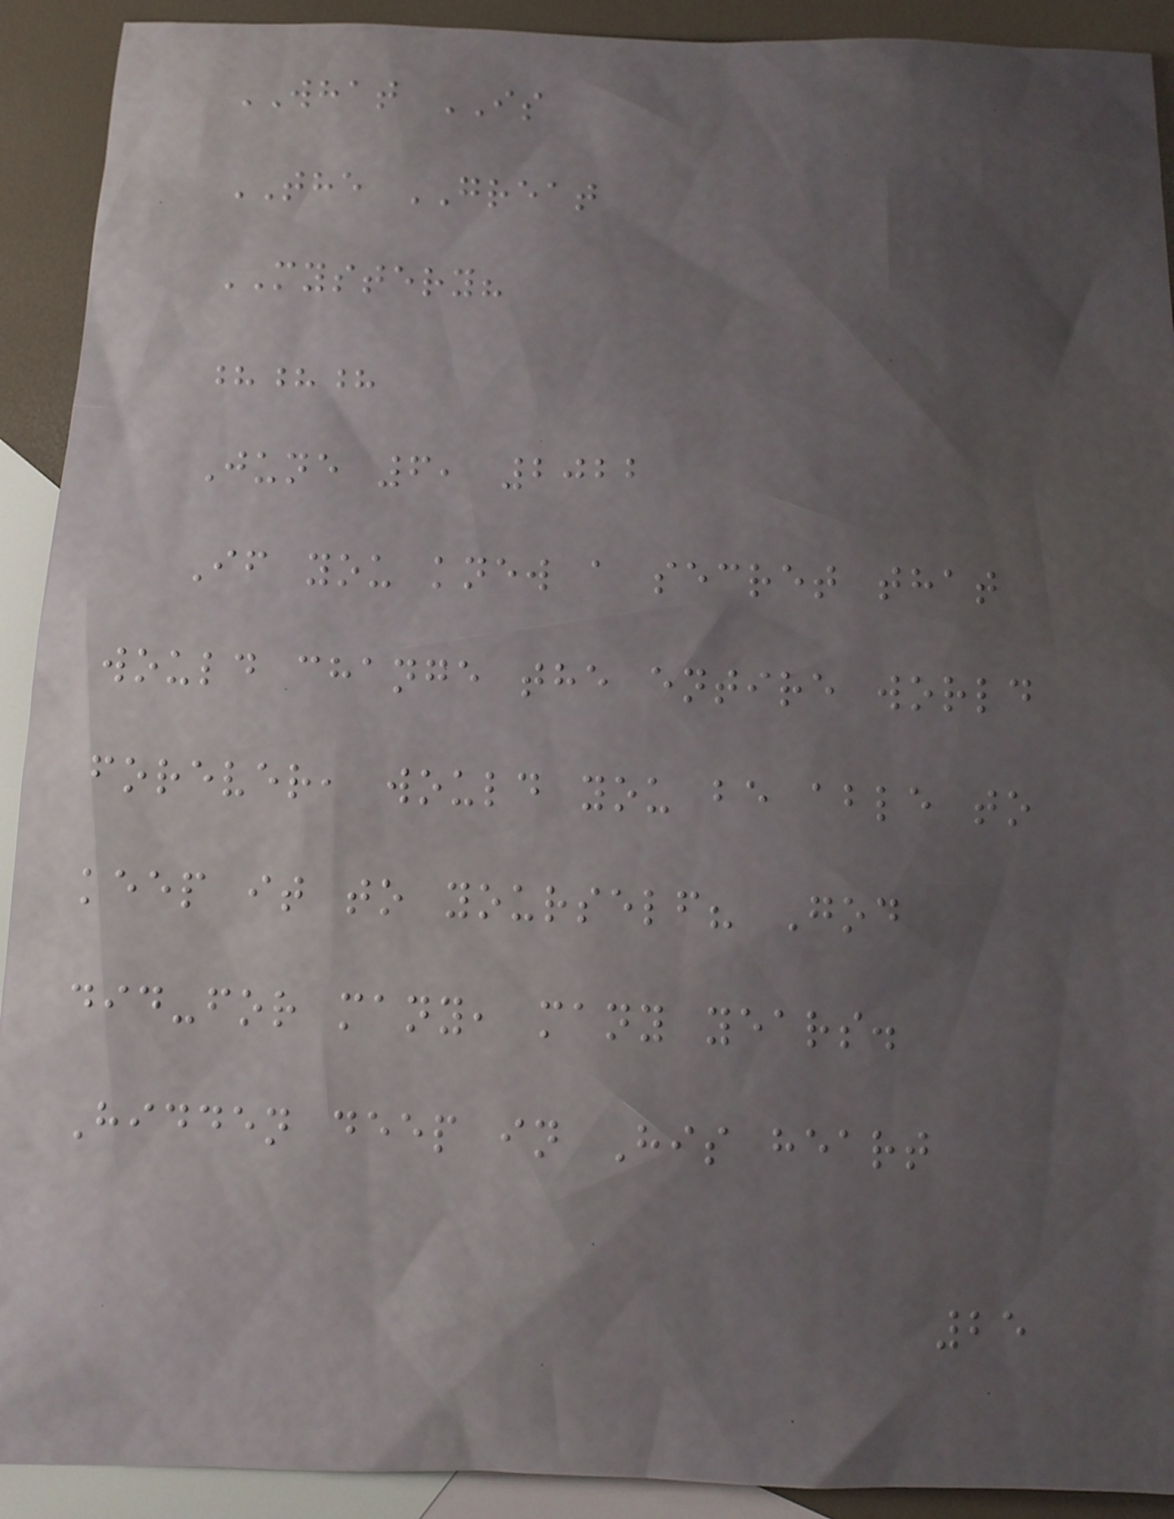WHAT IS
THE GREAT
MYSTERY?
???
June 6, 2022
If you knew a secret that
would change the entire world
forever, would you be able to
keep it to yourself? God
did-for many, many years.
Hidden deep in His heart
25
